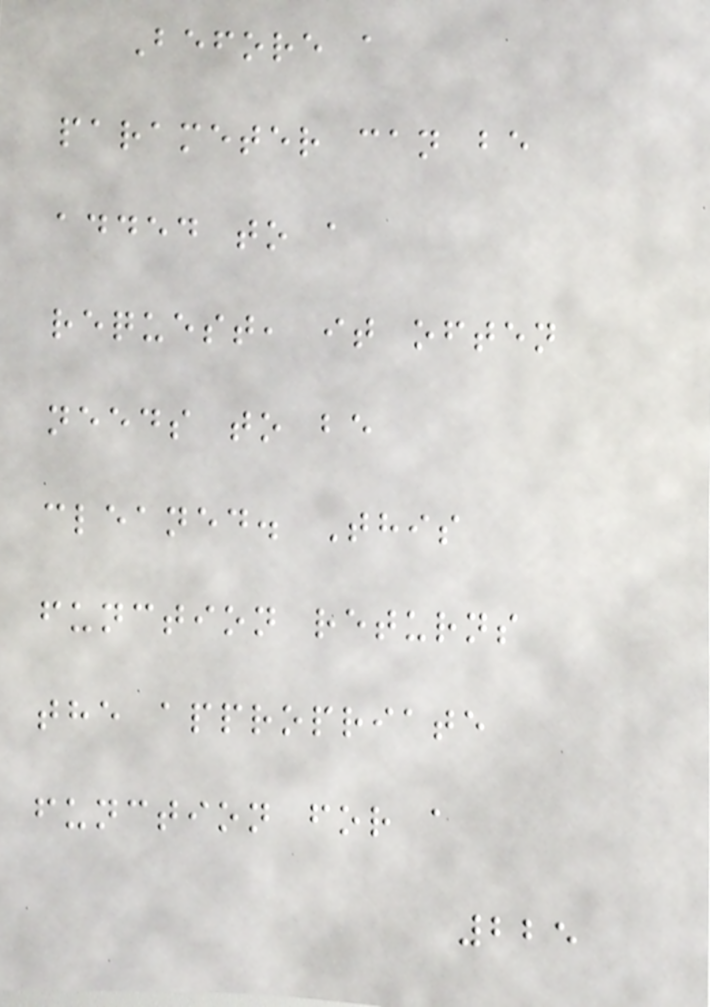Before a
parameter can be
added to a
request, it often
needs to be
cleaned. This
function returns
the appropriate
function for a
225
